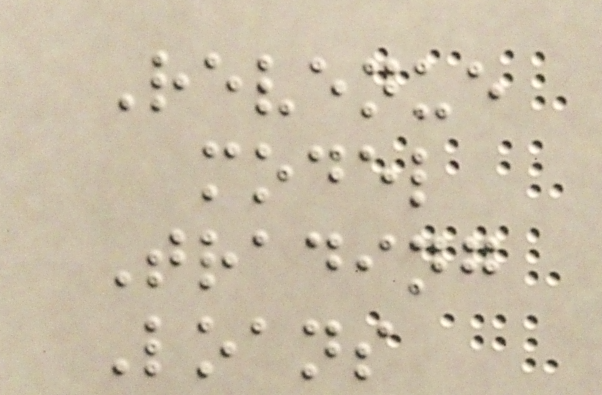Revenue
model
Trading
Loans
